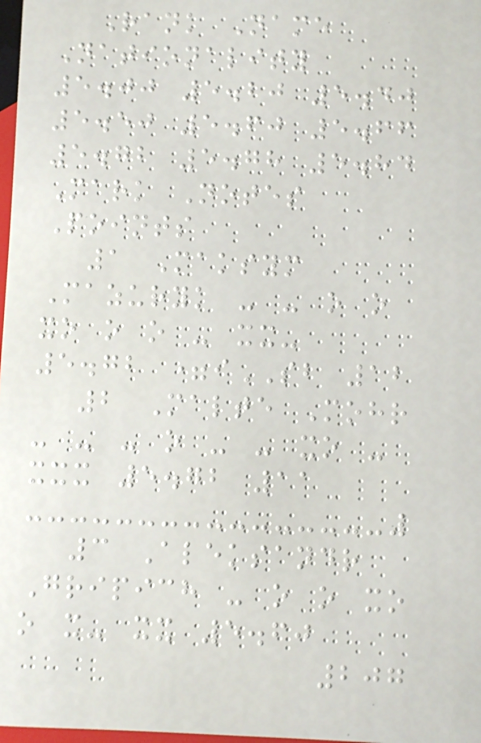Rank Name
Nationality
5.00 5.20 5.40
5.50 5.60 5.66
5.72 5.78 5.84
Mark Notes
Points
1 Maksym
Mazuryk - - o o
xo o o - xx-
5.72 =iSB 12
2 Malte Mohr
- - - o - - xo -
xxx 5.72 11
3 Aleksandr
Gripich - o o xo
o x- xx 5.60
207
